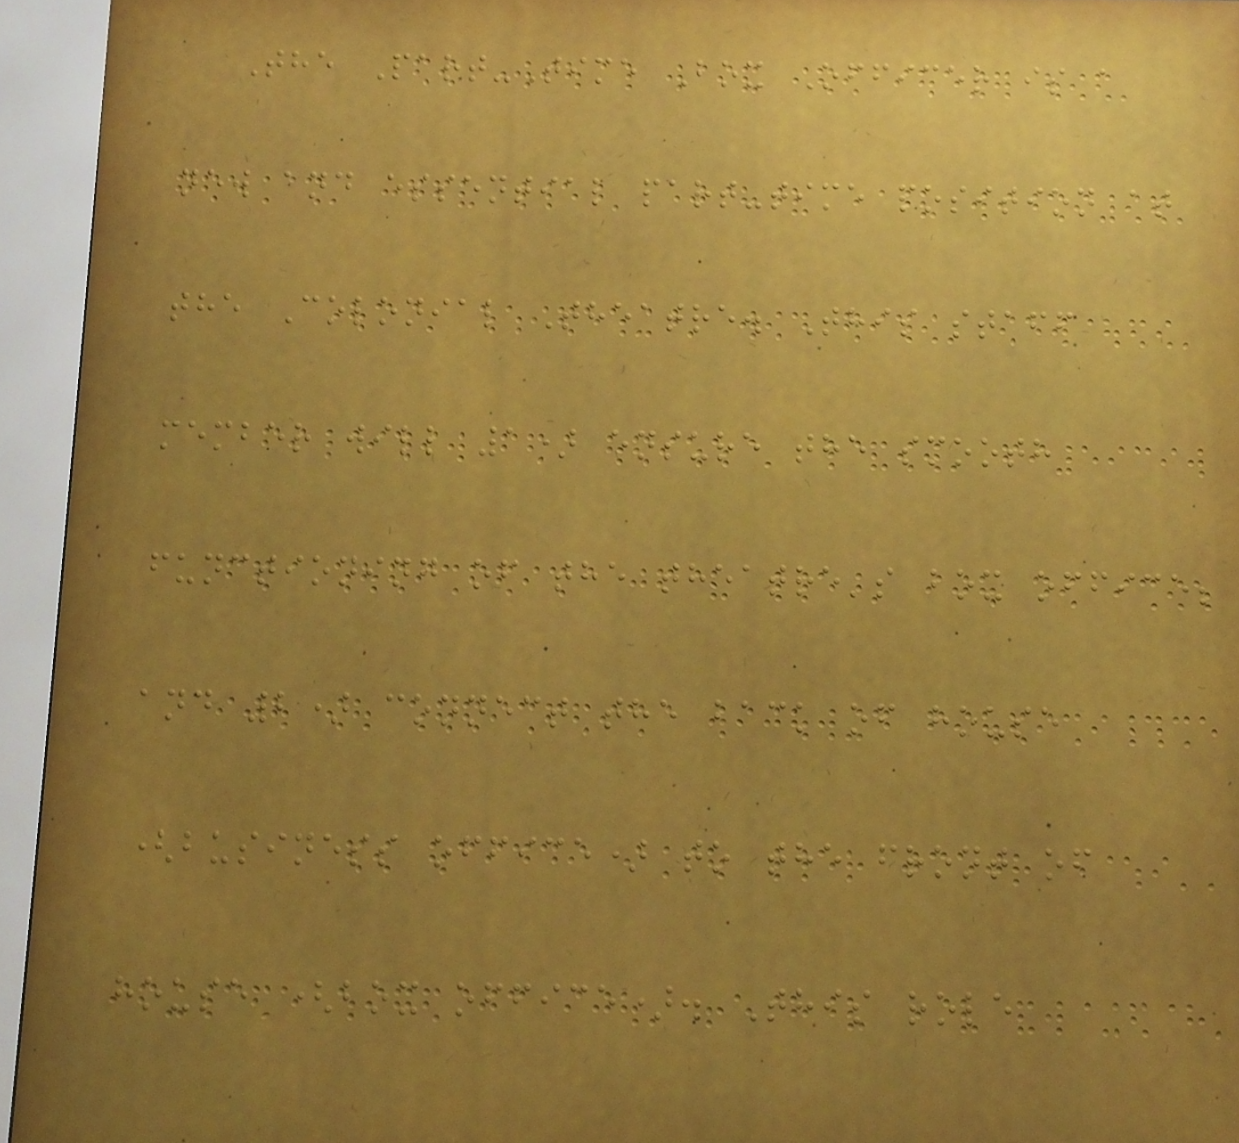The Part-Time Box Officer is a
new and essential part-time position at
the Colonial Theatre. This staff
member will 1) ensure the smooth
functioning of the theatre's box office;
and 2) connect the back of house
(business office) to the front of
house (box office). This role
